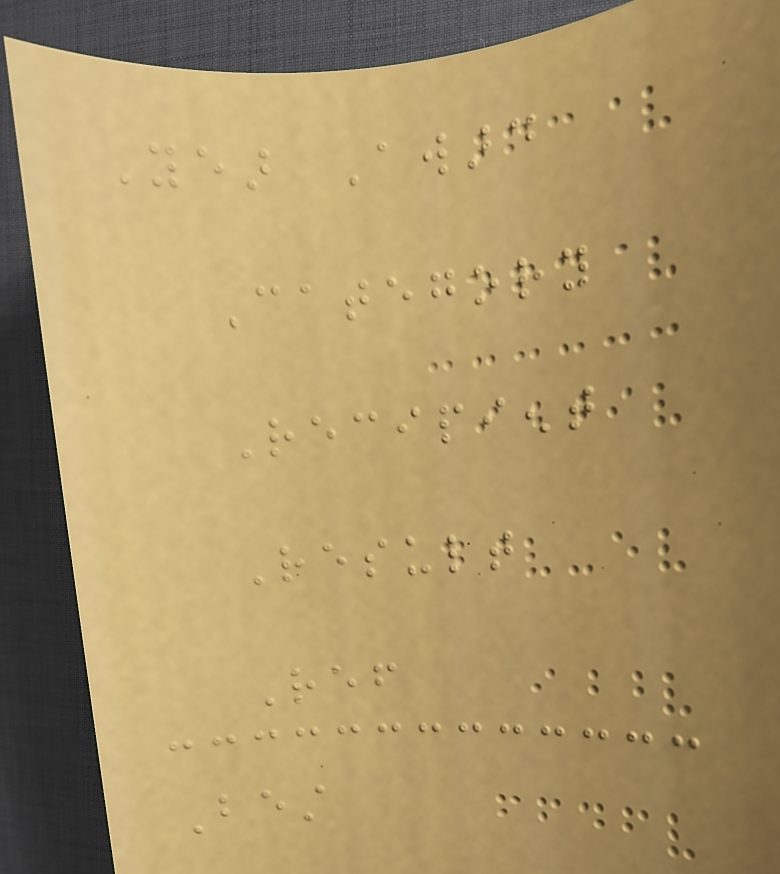Year Award
Category
Recipient
Result
Ref
Best
